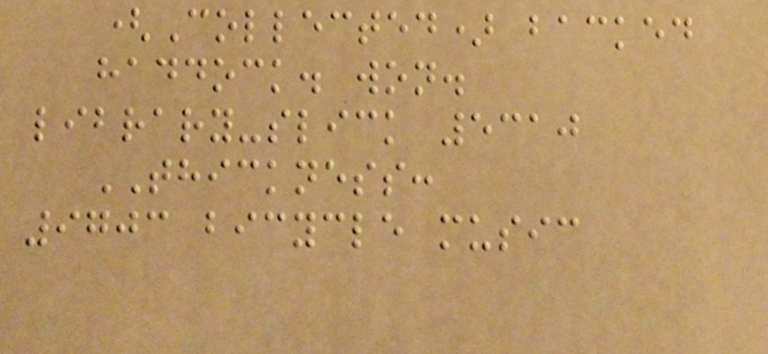(Collected) backed
haddock. won.
library-slick 5310
THICKNESS:
9703 bicycle music
